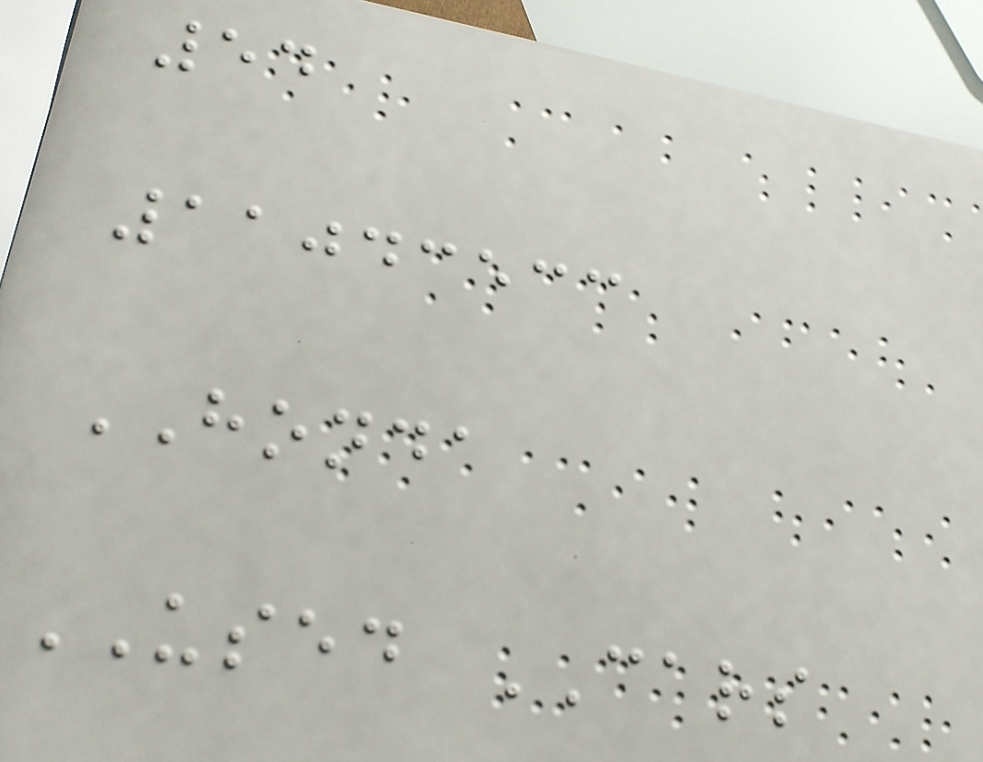54
11043533
HONDA
USED CARS
